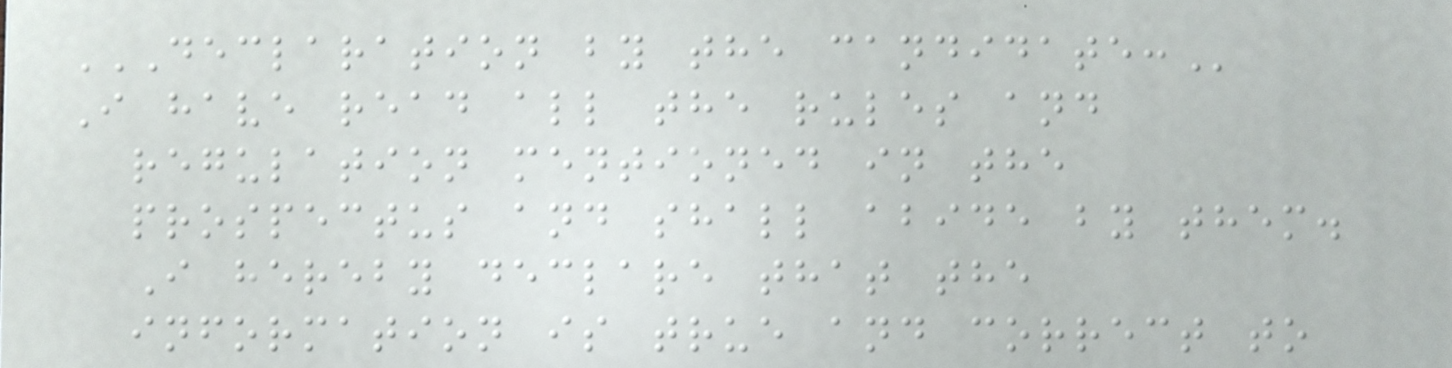DECLARATION BY THE CANDIDATE:
I have read all the rules and
regulation mentioned in the
prospectus and shall abide by them.
I hereby declare that the
information is true and correct to
